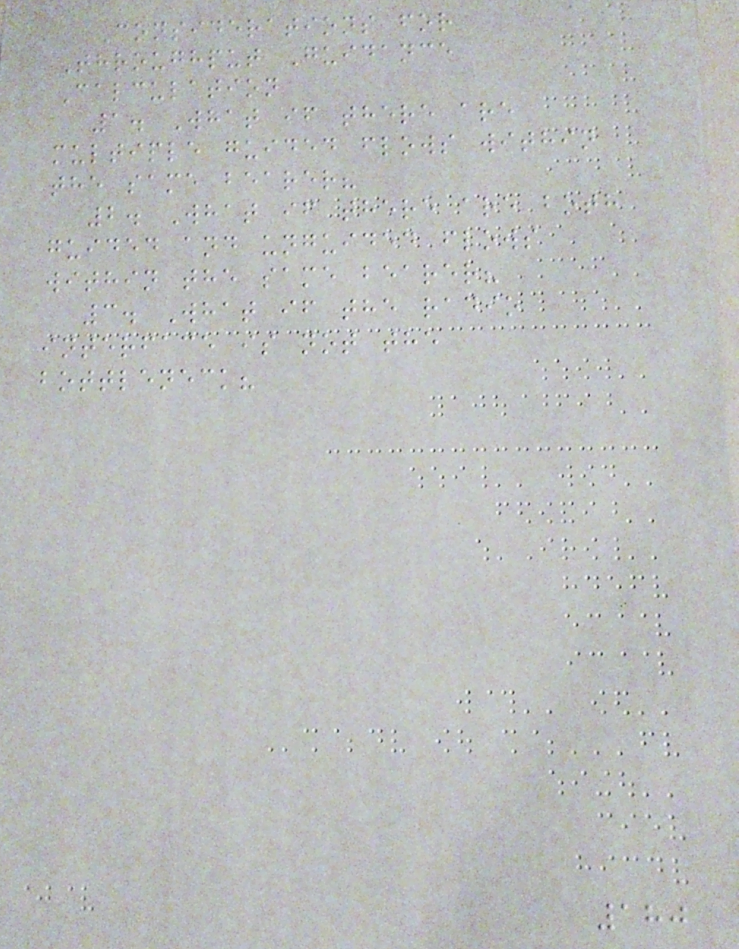Considerations for
Throughput Guidance
Calculation
1. What if there are
multiple guided flows within
the same bearer?
2. What if there are both
guided and unguided flows
within the same bearer?
3. What if the radio
interface is not the
bottleneck?
180
